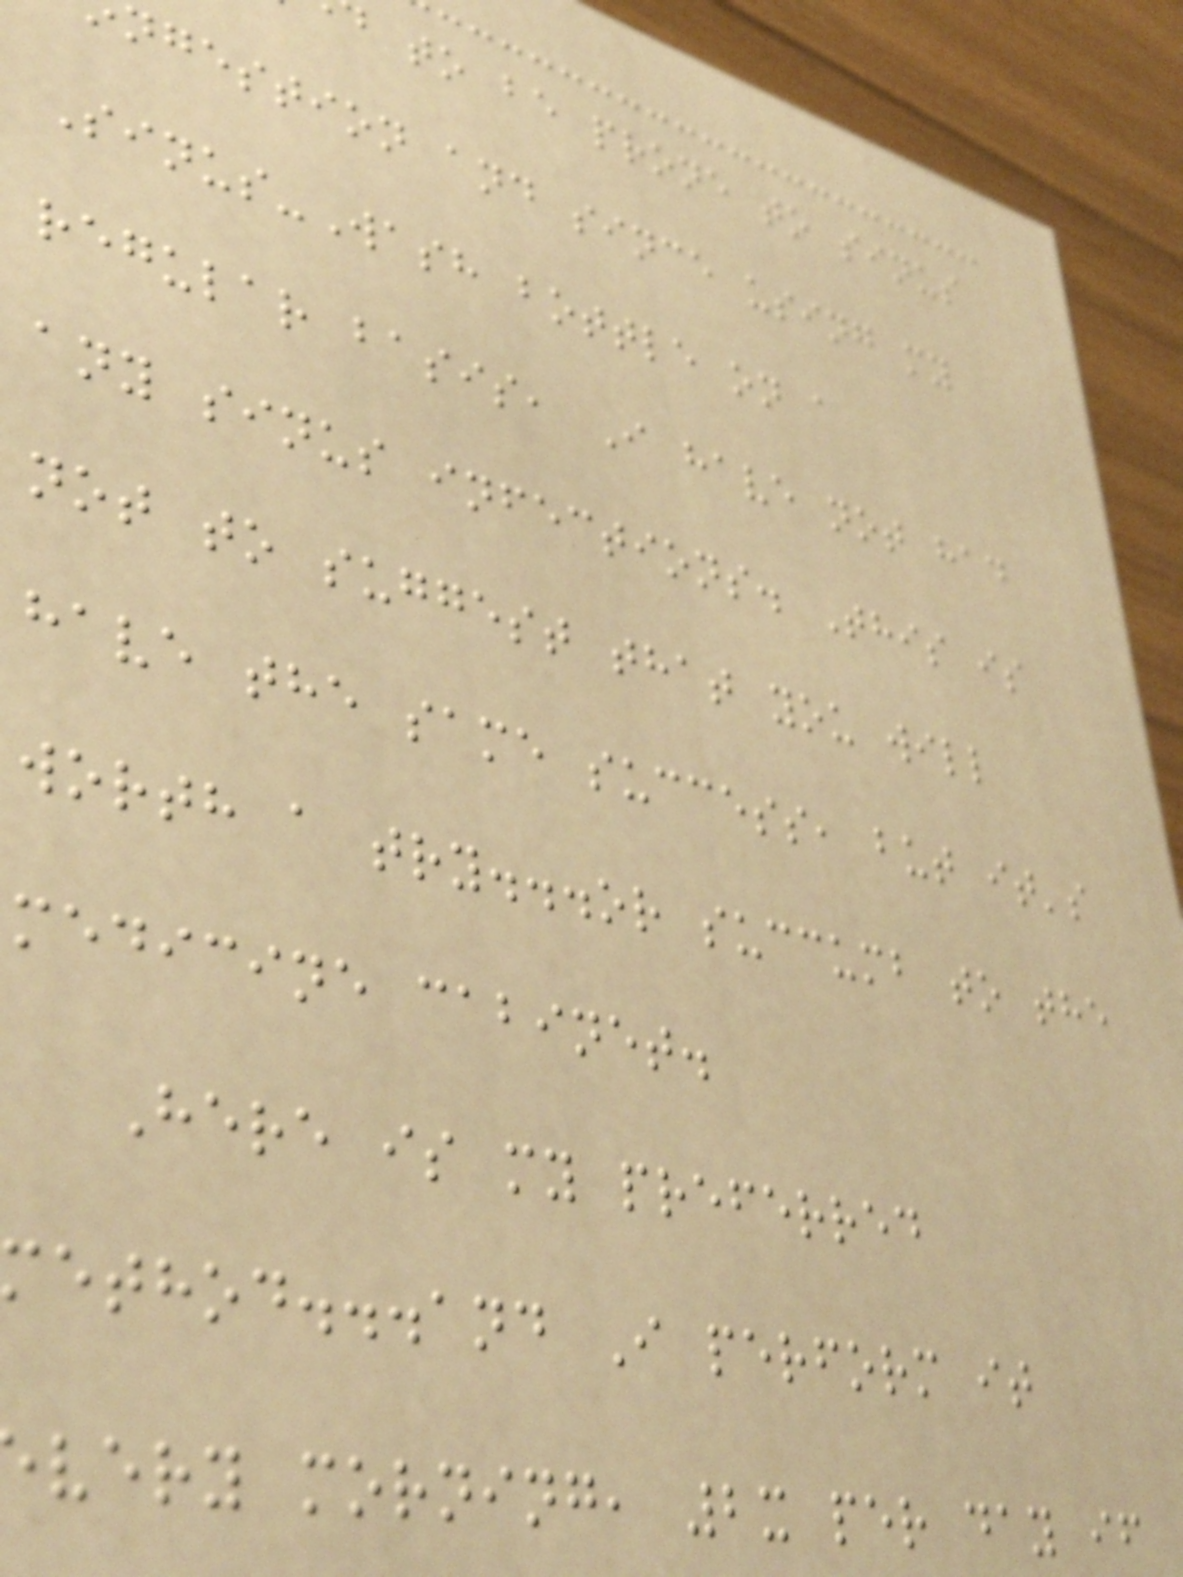to be prone to sinus
ngestion and since using my
Sinus-Wash bottle on a
regular basis, I have not had
any sinus infections. This is
not to suggest that you will
have the same success, but it's
worth a try...or succumb to the
medicine cabinet.
Here is my preferred
ethod...and I perform it
very morning, 2x per day if
